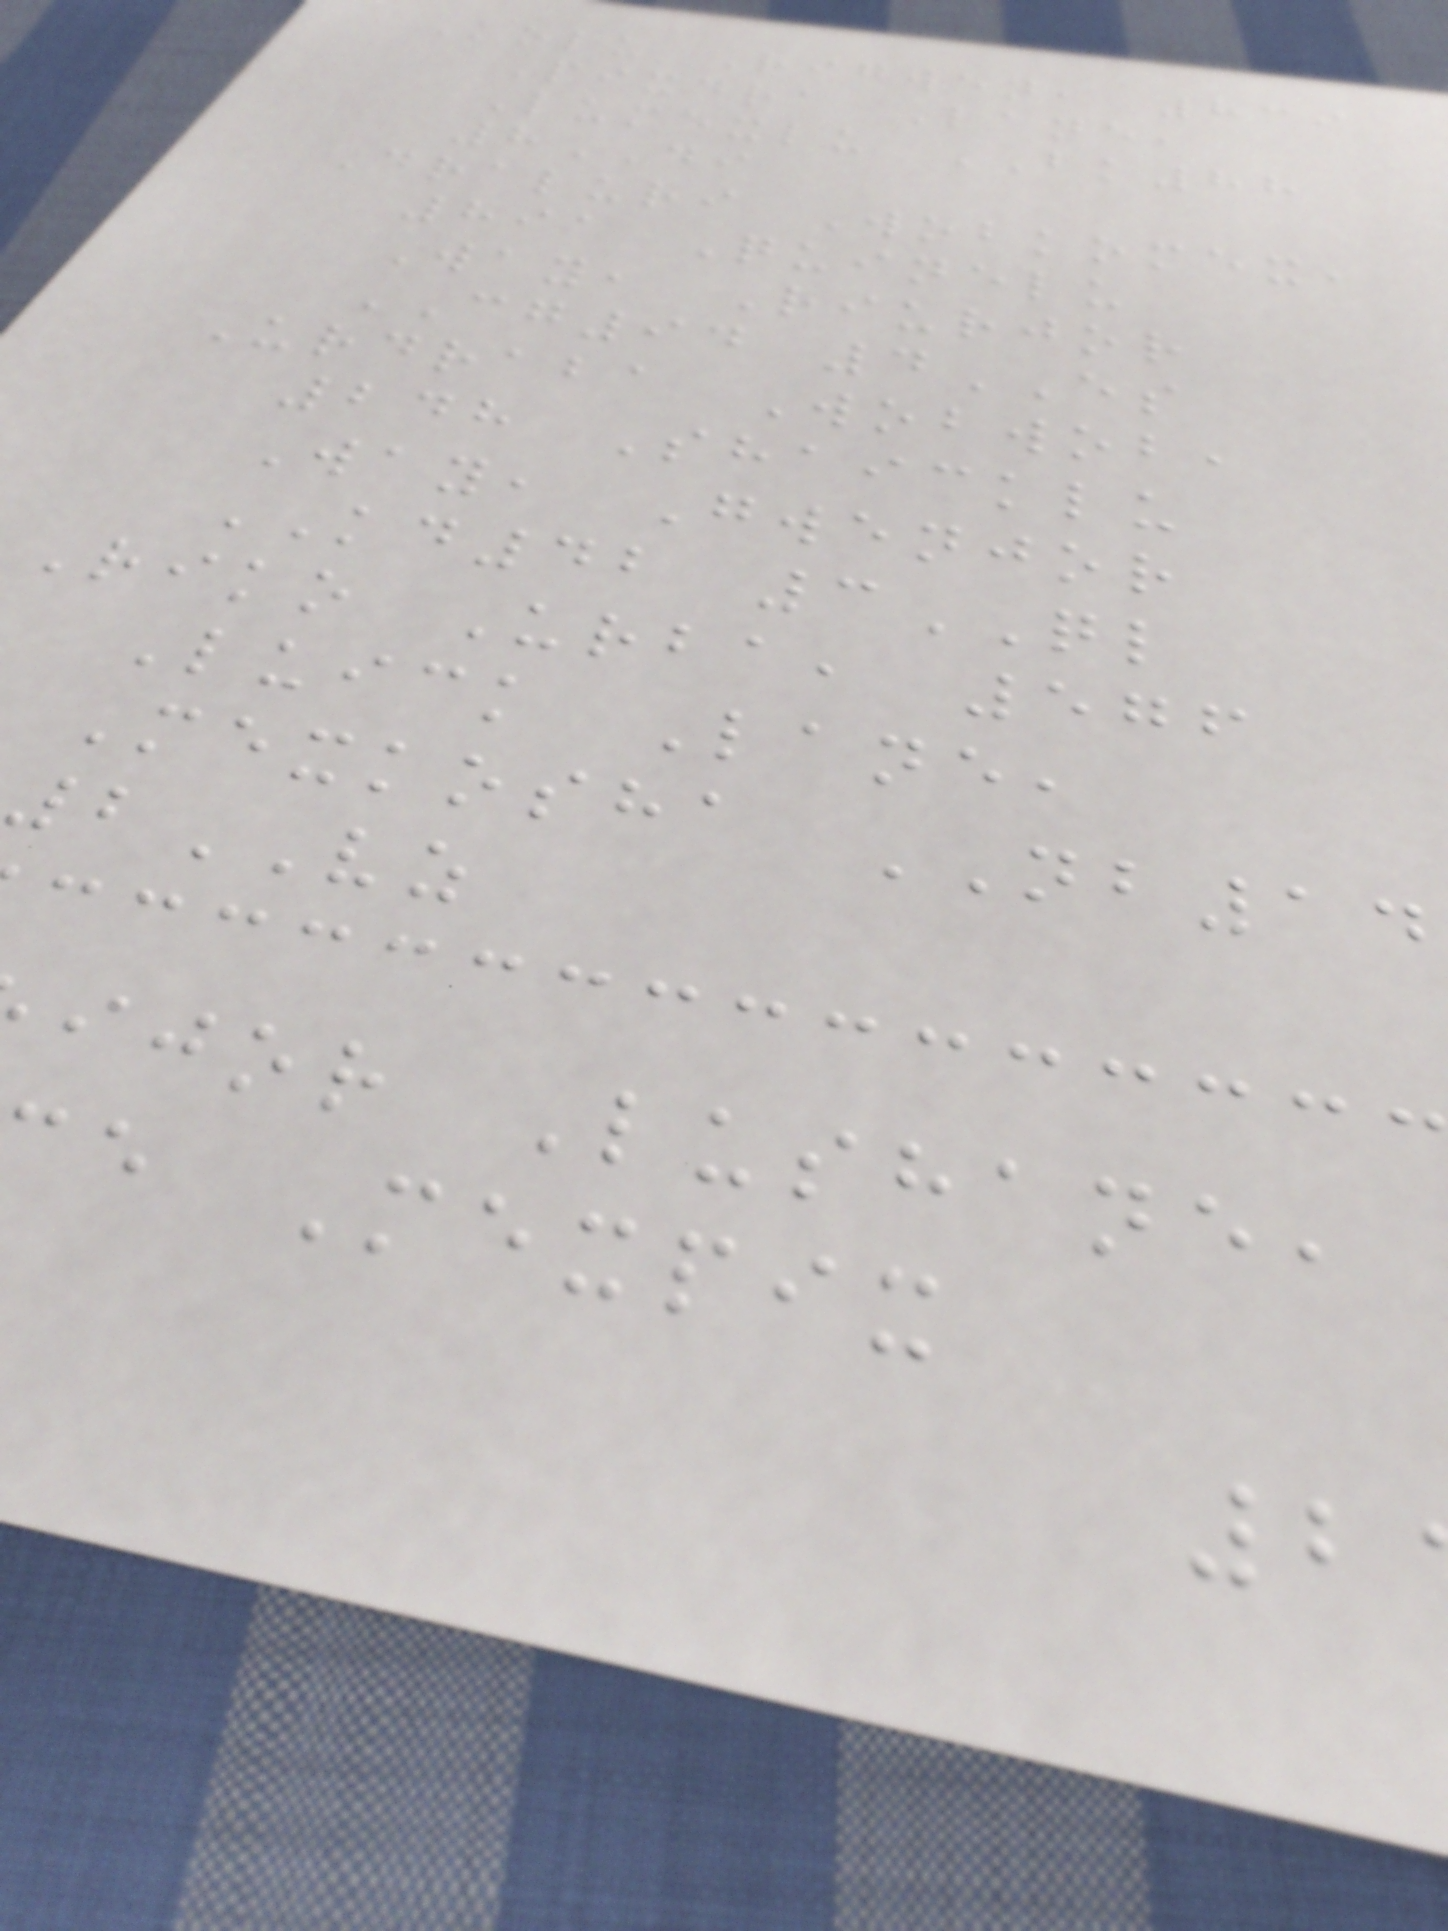Kolu Rigwen, 839
Pixdra Lane,
Lumexlu BK88
8DI
Draluri Wobkomex,
891 Quinelu
Way, Riurjor
CG94 4ES
Urdraba Wobwob,
248 Shaicklu
Way, Gwenjor
KD42 3QL
Riko Urba, 576
Luick Lane,
Mexkosha NB14
2VZ
ijor Lushane,
e Mexpix
